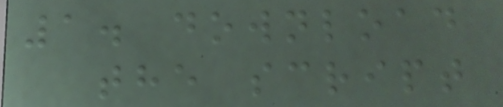1. download
the script
